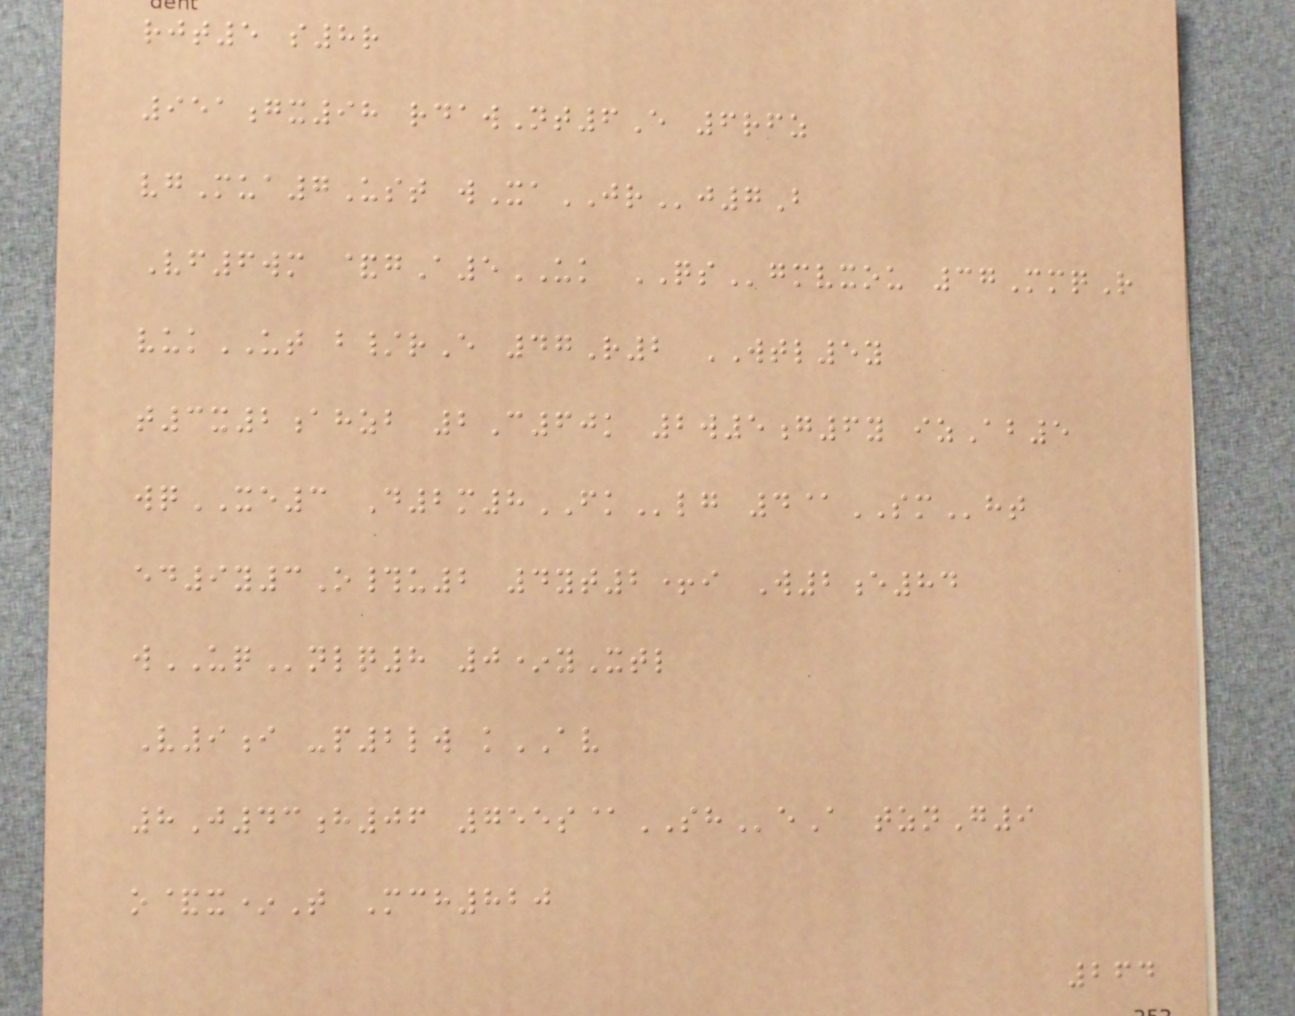rjt5 s8r
951gx98 rdawNt6E 6rfz
vgMua7Ust wXaJRj7B
Vf6wm &gA5UK QSgmvxou 37MmqR
vukUT b/rE 47R2 WTL5y
t3x2ahzb 2C60k 2w5g6y izAb5
wqXE3 D2m8FKlg 4@SMht
ed9y3O#u2 4yt2+i W2e84
wUQnlq8 0*yXtl
V9i -p2lw kAV
8J43h06 755s@SHeA tznG9
o&x*T Mch820
264
